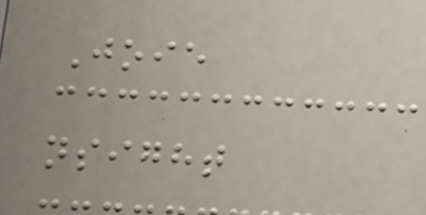Joie
nsight
